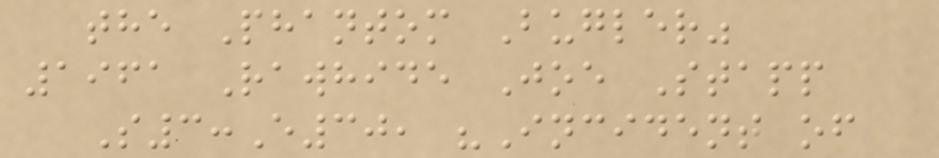the Phantom Bugler"
1961 Rawhide Joe Stapp
S3:E30, "Incident of
